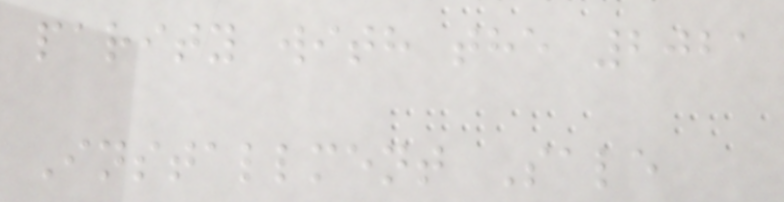parity with the 2021
Installment Sale
